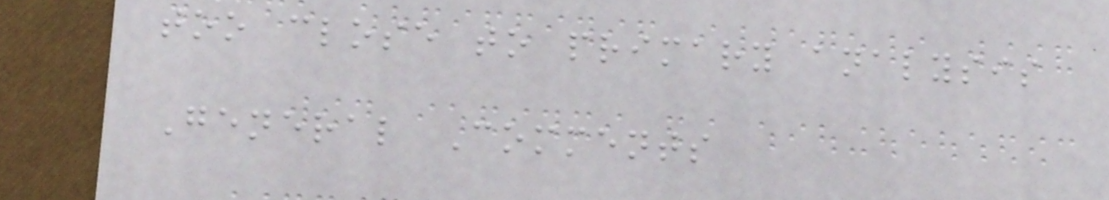too close to primary analysis
General Comments
